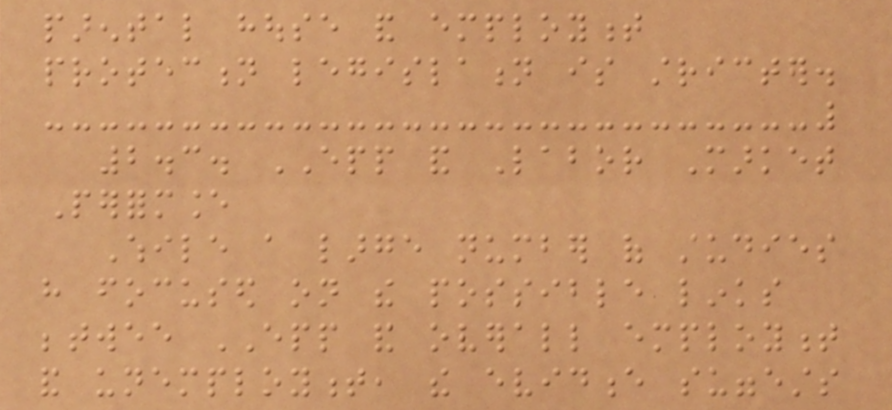parental house and employment
protection legislation is stricter.
2.3. EPP and Labor Market
Performance
While a large number of studies
have focused on the possible links
betwee EPP and overall employment
and unemployment, the evidence suggests
